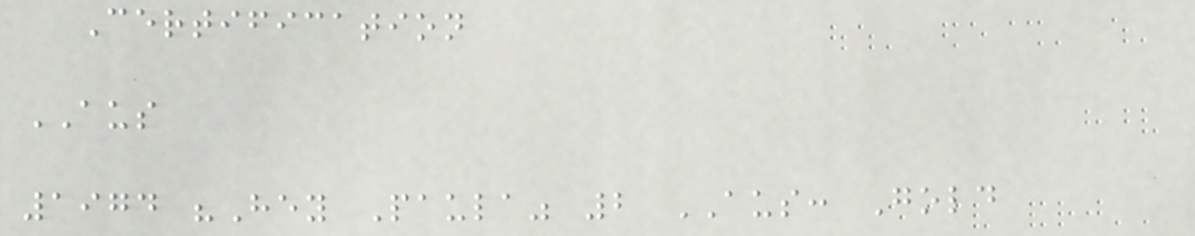Certification
AUS
1974 "Hey Paula" 2 AUS: Gold
